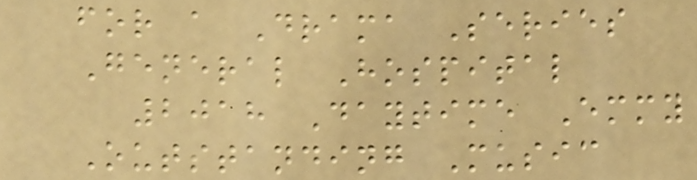for a Drama Series
General Hospital
2018 Daytime Emmy
Outstanding Music
